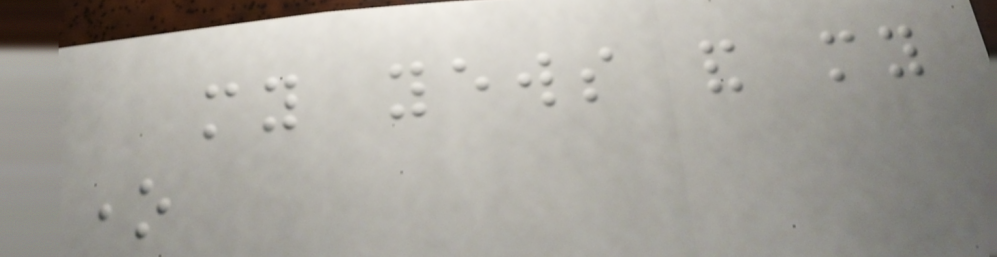my yews and my
one
